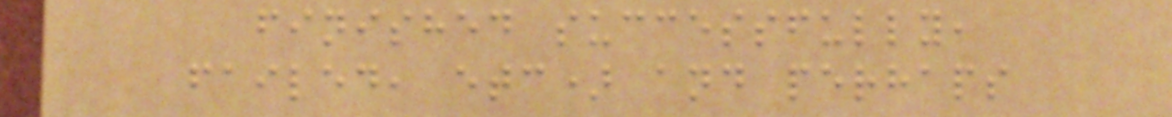finished successfully,
failed, etc) and perhaps
